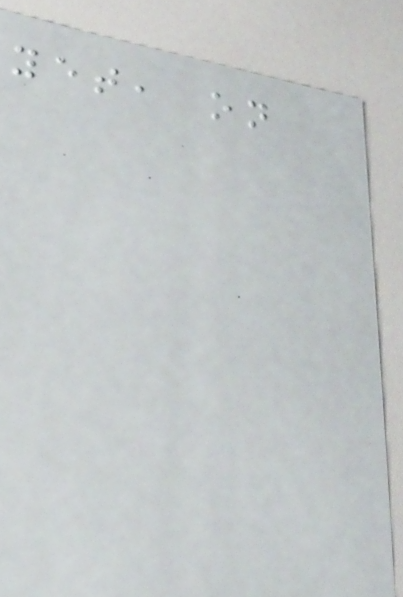yet, on
